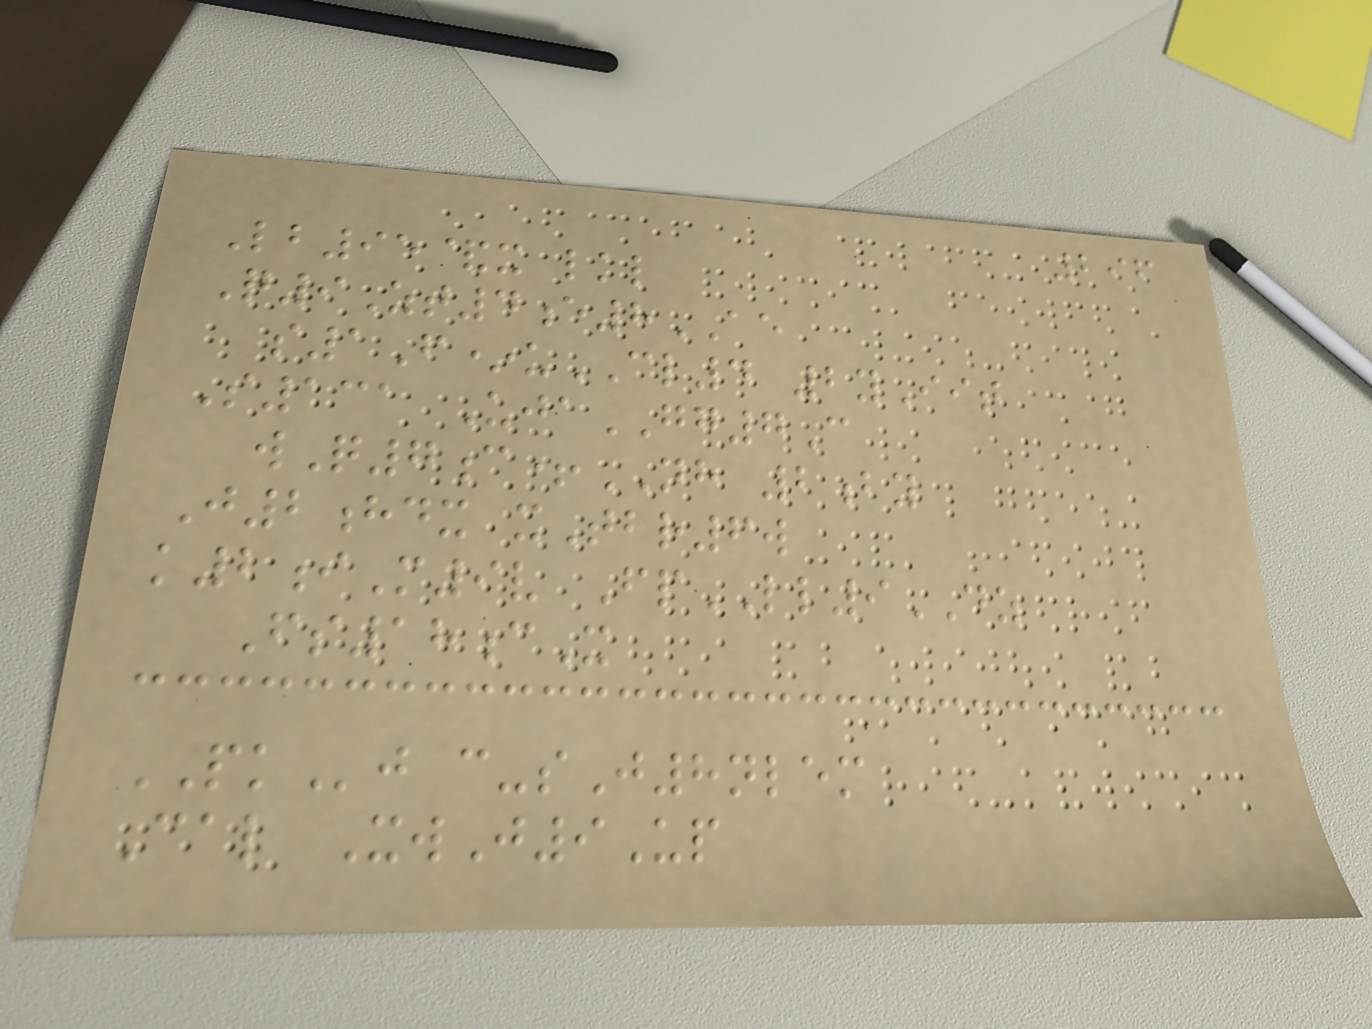296
Lb95&x lkl
Q9Zt4e8AE
s1F*uCL4 2yIit
S131 UjaGG7C
wQ7c+NH 2by
J2hdx xTbr6w
k2iM9v FpLL9DZ
Fs18cX
PKj c-sJ8nlem
Cal XwJ9Up
